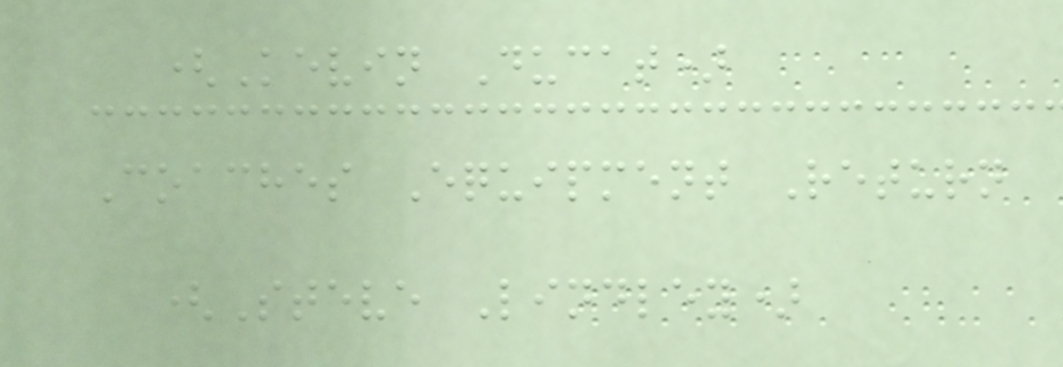(Kevin Ducat)
Coaches Equipment Return
(Steve Lindley)
